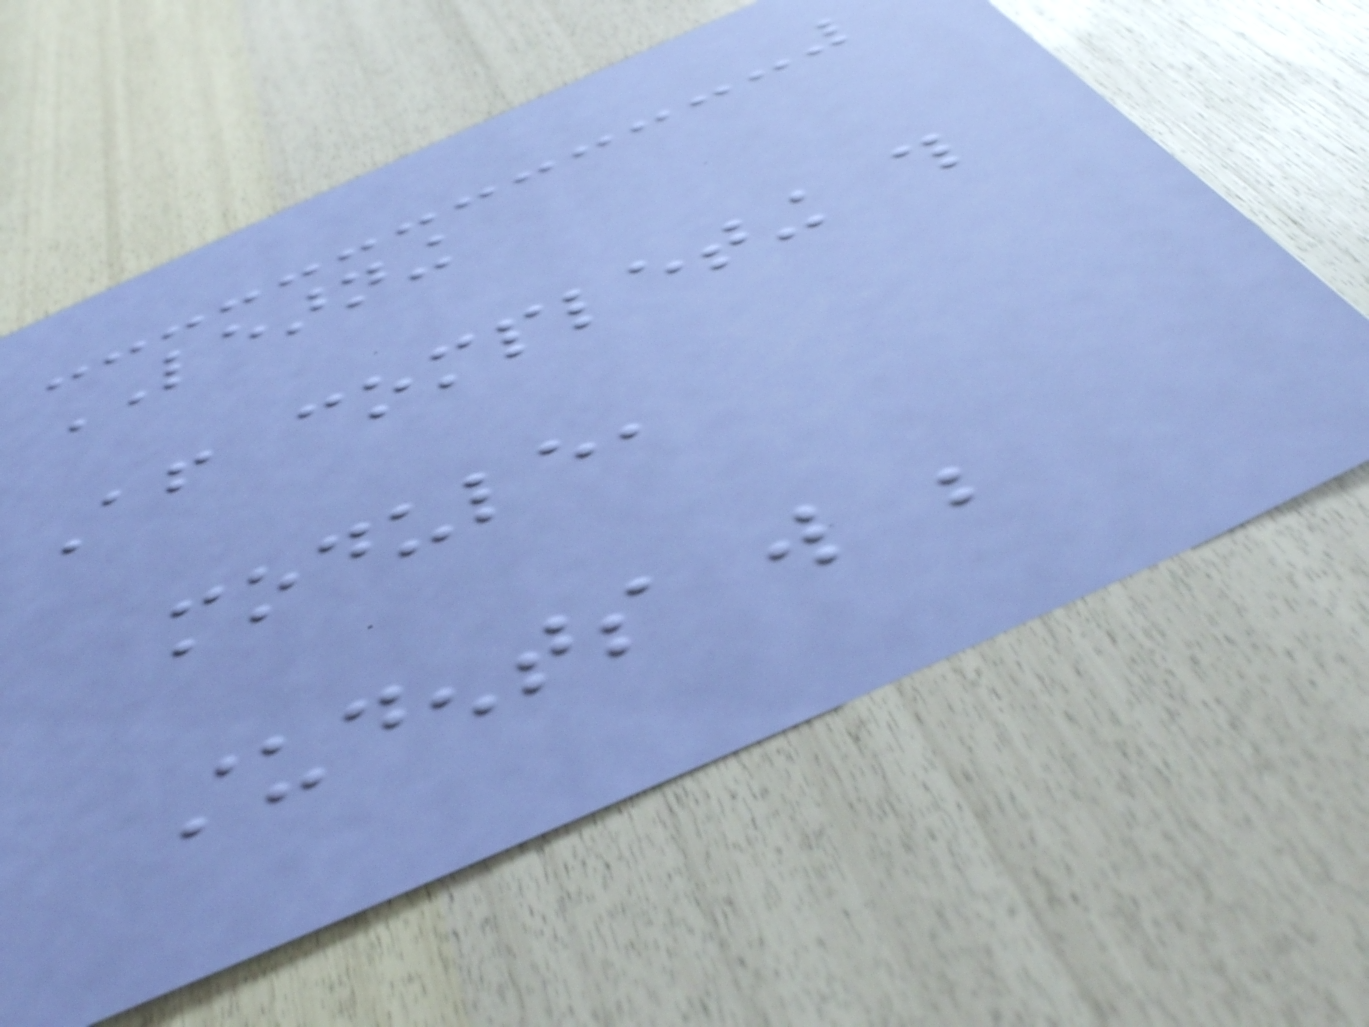LEARNING
After completing this
module,
students will be
